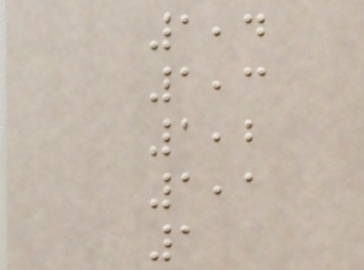1,4
1,3
1,2
1,1
1
